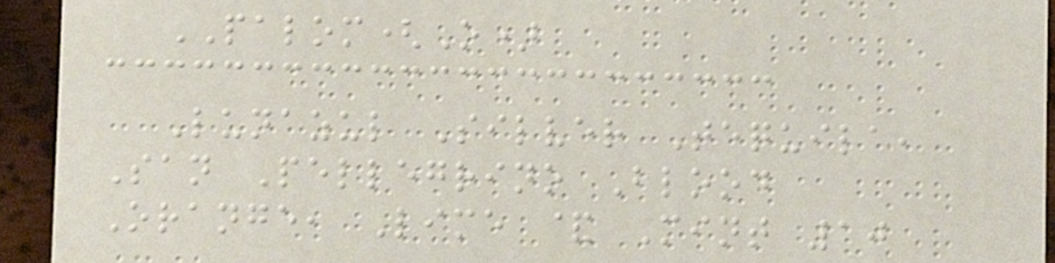PALOM(O)
Lunazul Silver Tequila,
San Pellegrino Blood
Orange, Lime & Mint 10
